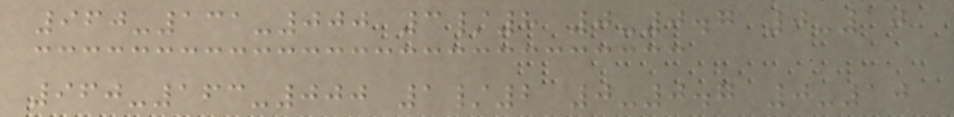960-131-000 3/8 0-0.7 0-10
960-163-000 1/2 0-0.7 0-10
